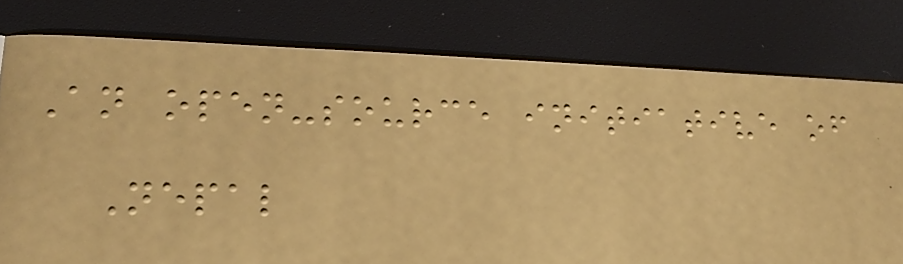An open-source initiative of
Nepal
